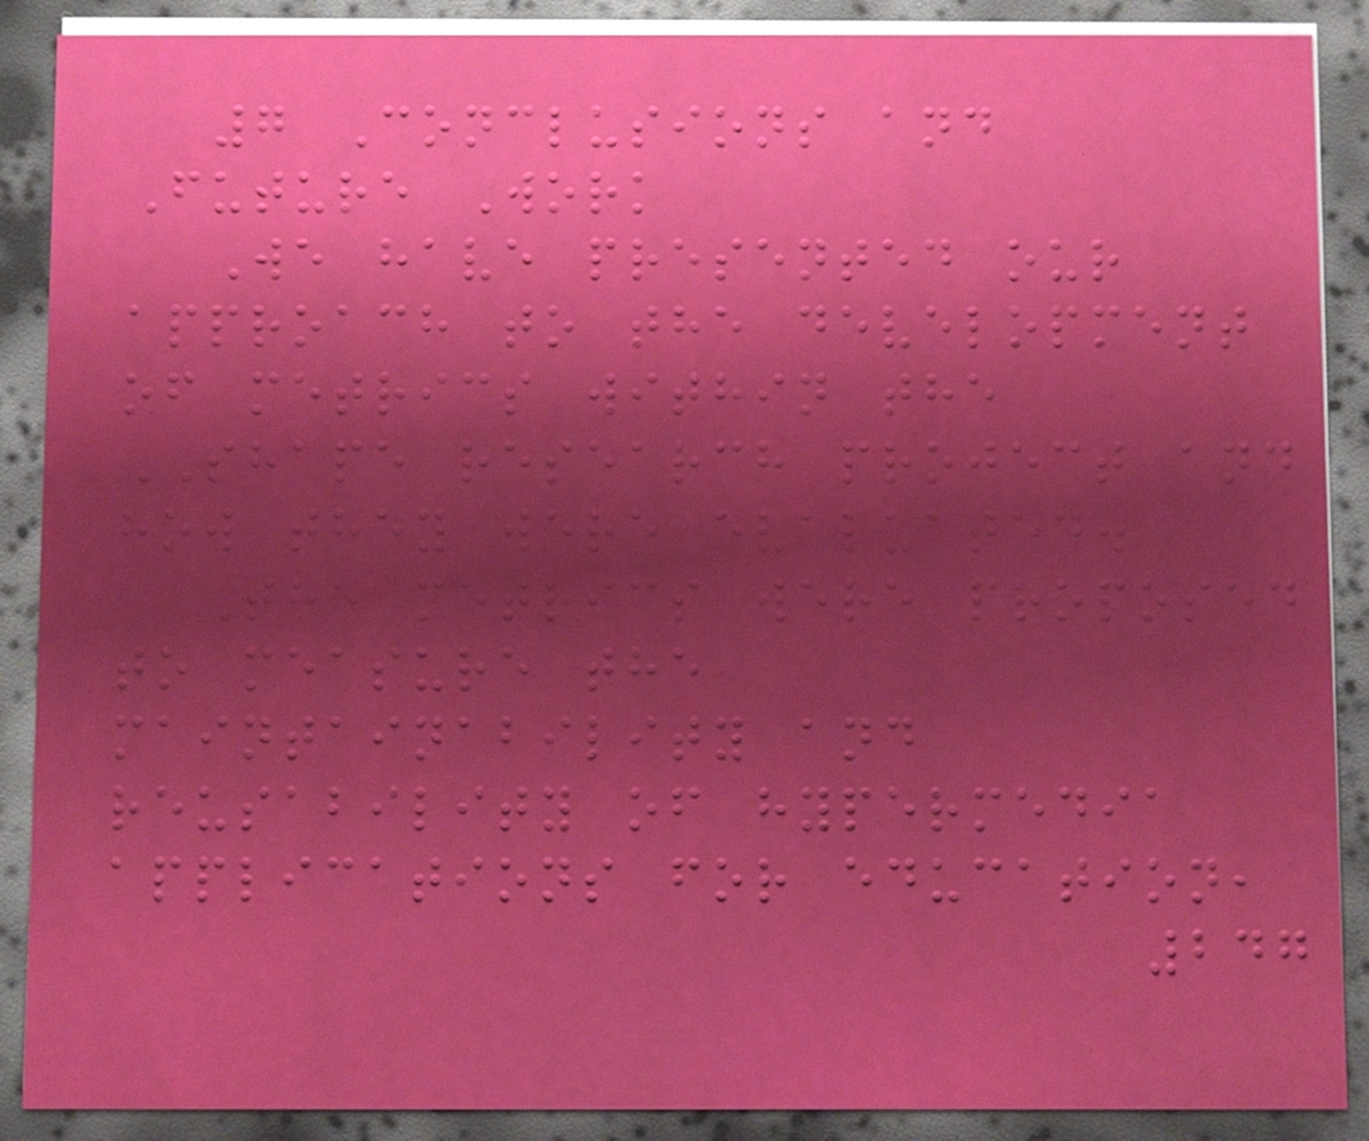7 Conclusions and
Future Work
We have presented our
approach to the development
of metrics within the
SHAPE research project and
how they were evaluated.
The metrics were proposed
to measure the
maintainability and
reusability of hypermedia
applications for education,
247
